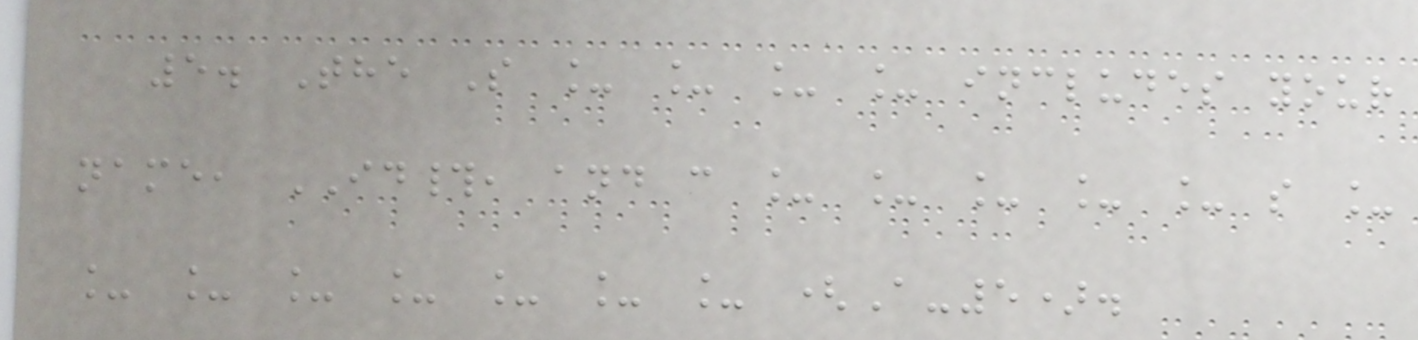5. The S _ _ _ _ includes your
name, ID#, and c _ _ _ _ _ s _
_ _ _ _ _ _ _ (A-5).
